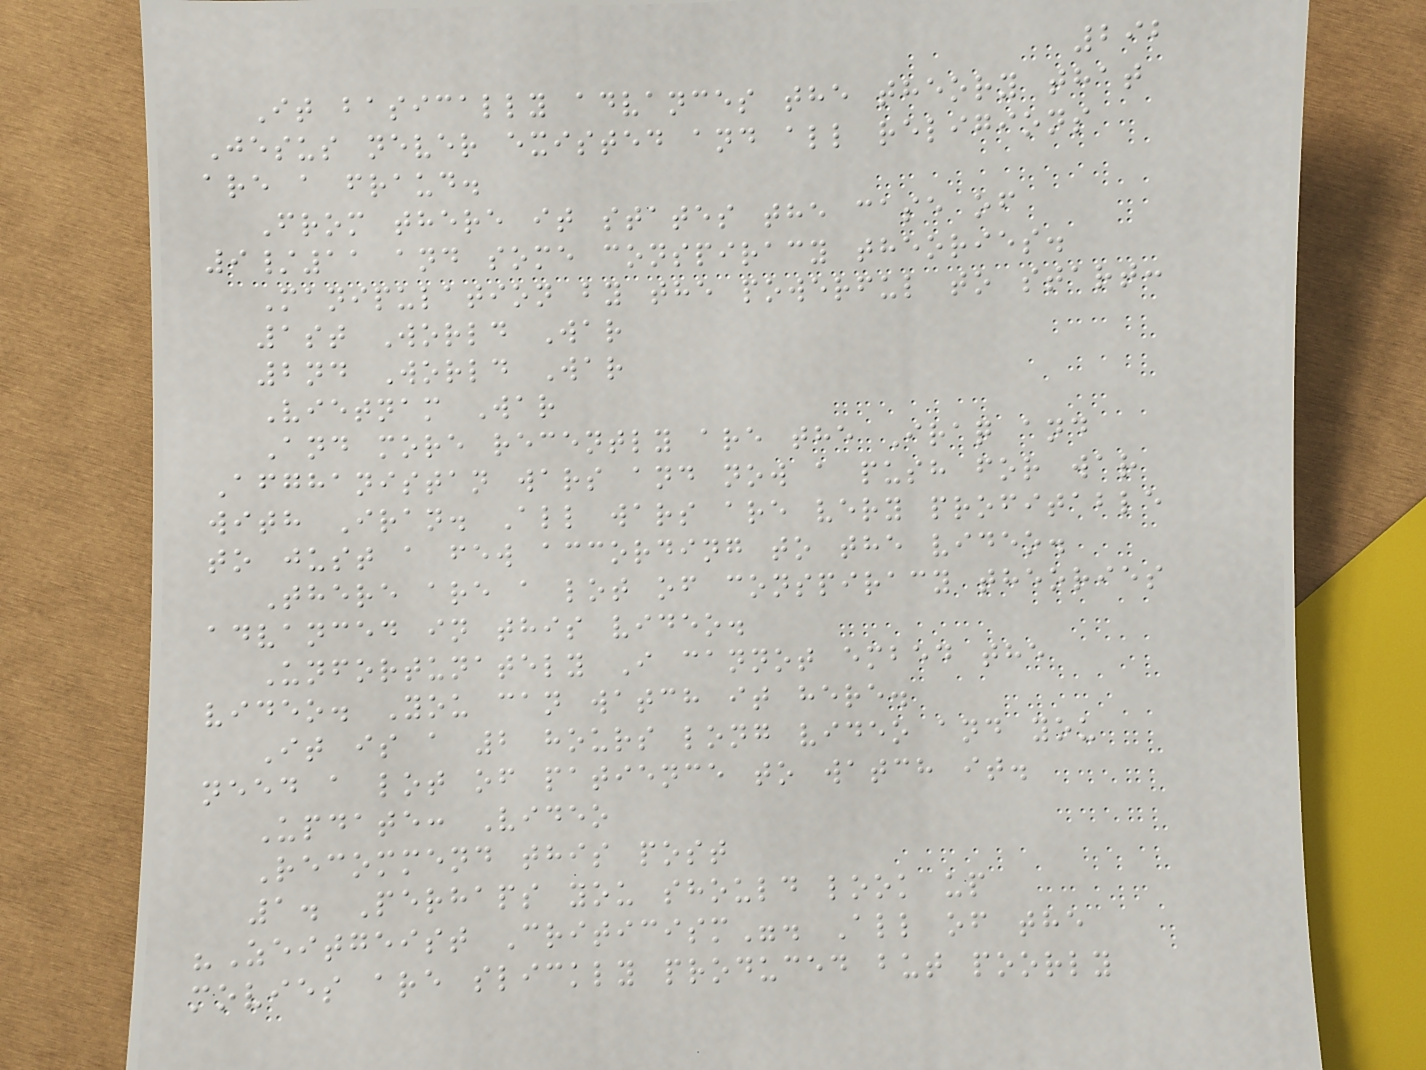292
It basically advances the theory that
Jesus never existed and all religions
are a fraud.
From there it states the case of
9/11 and some conspiracy theories.
Manipulation by the powerful to start:
1st World War
2nd World War
Vietnam War
And more recently are the Iraq and
Afghanistan wars and now a push for war
with Iran. All wars are very profitable
to just a few according to the video.
There are a lot of conspiracy theories
advanced in this video.
Unfortunately I cannot embed the
video. You can watch it here.
It is a 2 hours long video and you
need a lot of patience to watch it.
Update: Video
Recommend this post
1. Perhaps you should look up
"Zeitgeist Criticism". All of the
movies are slickly produced but poorly
